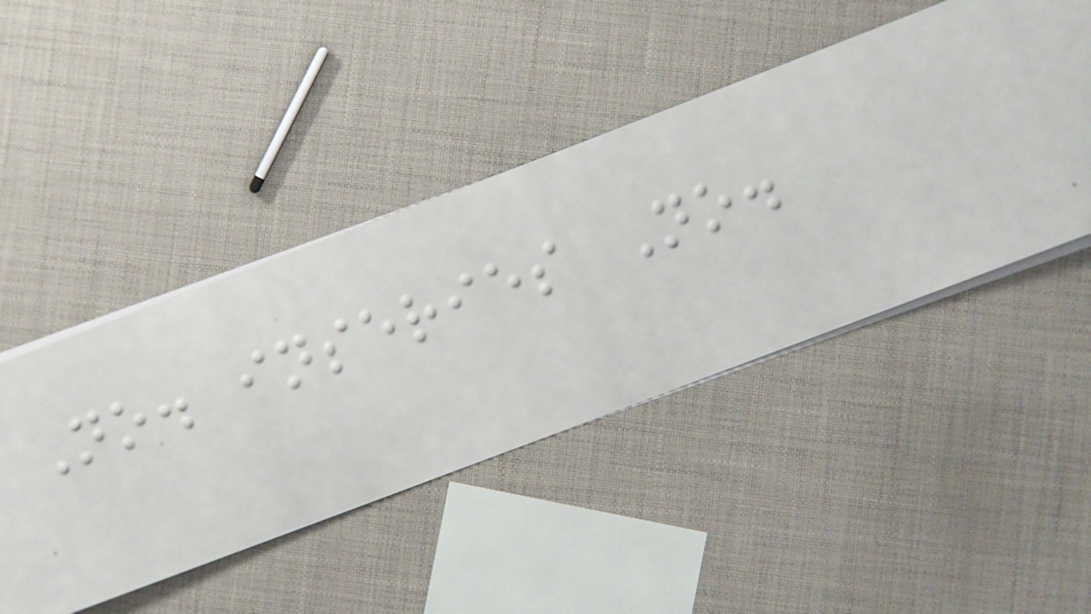No. inseries No.
